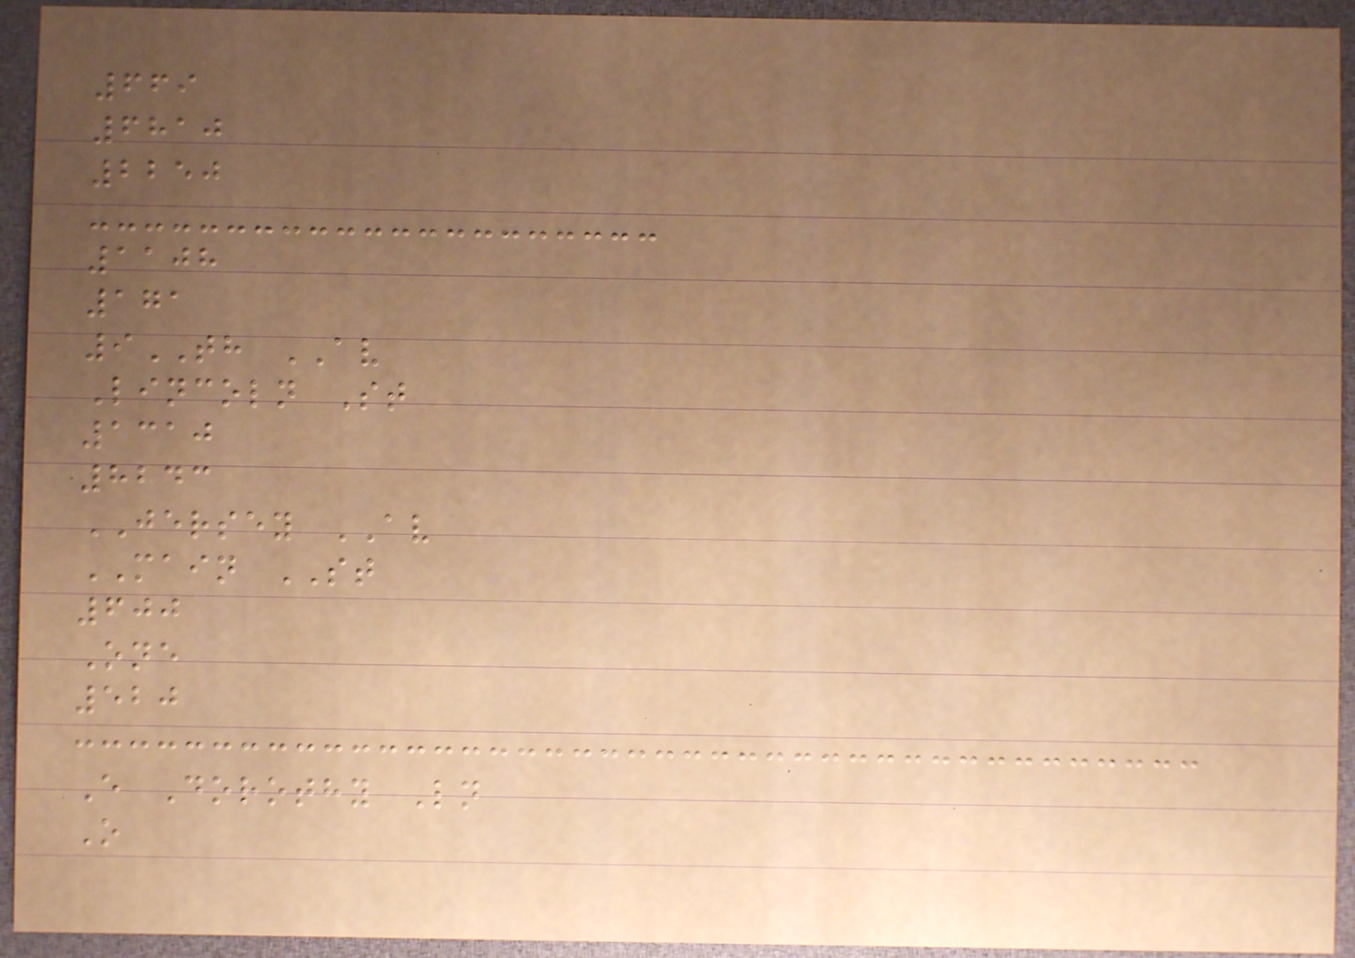669
6810
2250
1108
171
9TH AV
Lincoln St
1310
8243
JERSEY AV
MAIN ST
600
One
520
E Dorothy Ln
O
